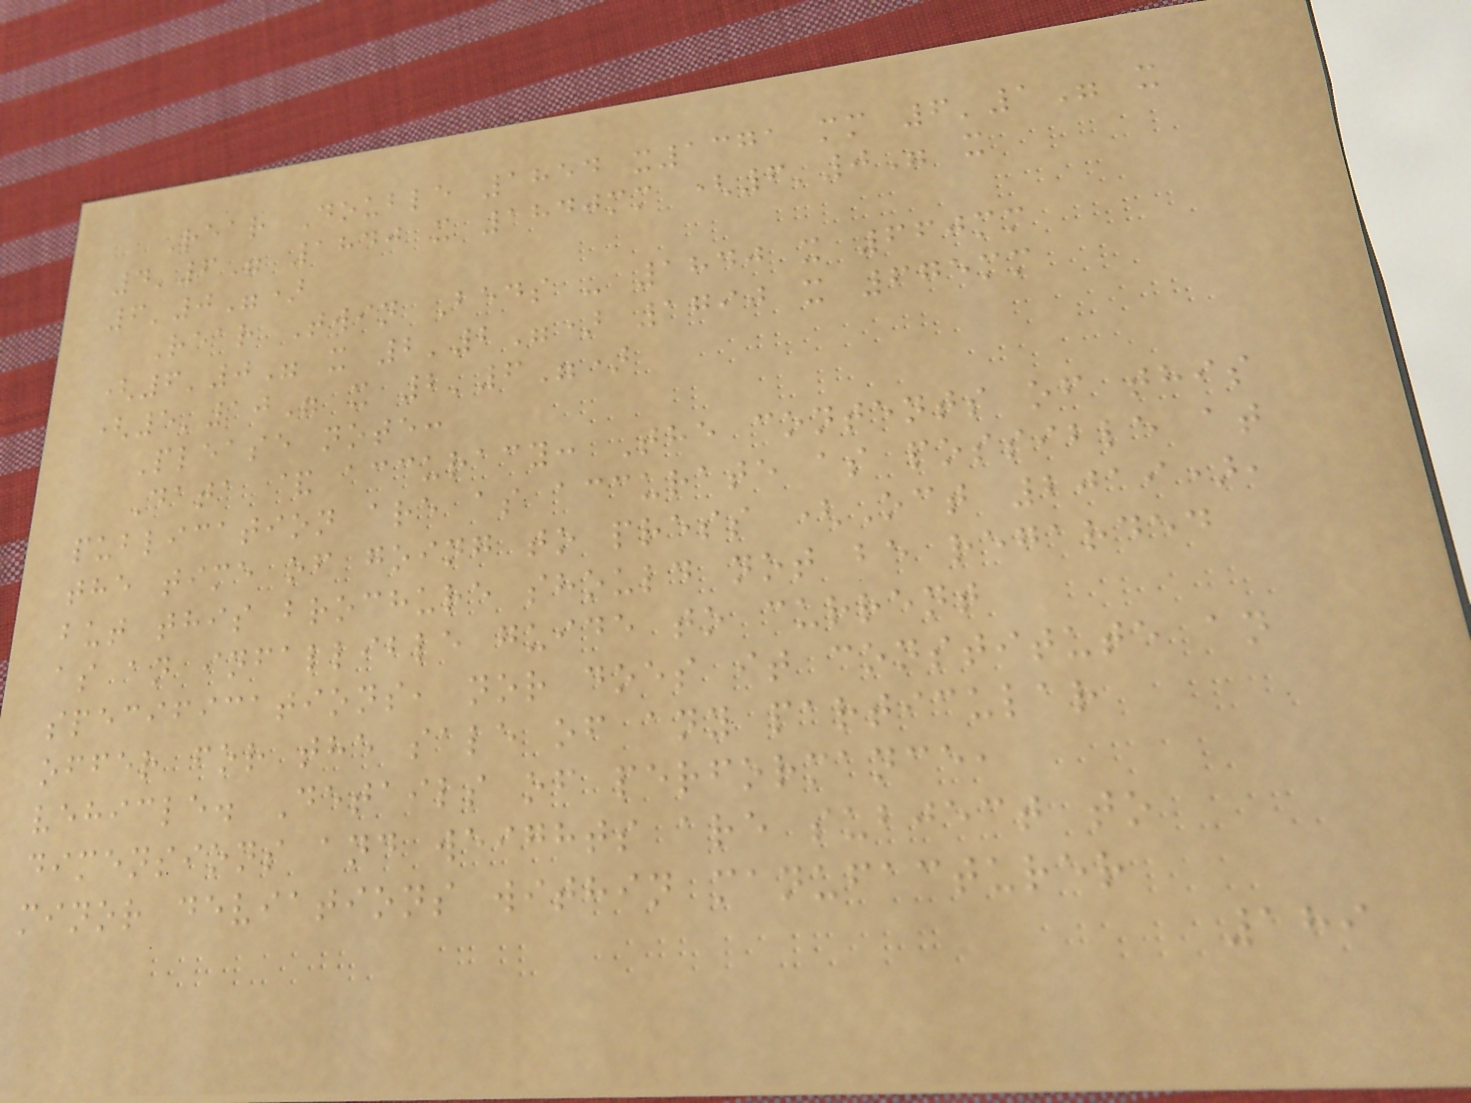Rear Double 1854 x1371 mm 6'1" x
4'6" 1840 x 1840mm (6'0" x
6'0")
Rear Twin Beds - 1840 x 660mm
(6'0" x 2'2") 1790 x 675mm
(5'10" x 2'6")
Please note:
Data & accuracy: The contents of this
publication are as accurate as possible at
the time of going to press (Oct 2019),
but this brochure should not be regarded
as an infallible guide to current
specifications, nor does it constitute an
offer for the sale of any particular
vehicle. Details of performance,
dimensions and weights are subject to
minor deviations within manufacturer
189
